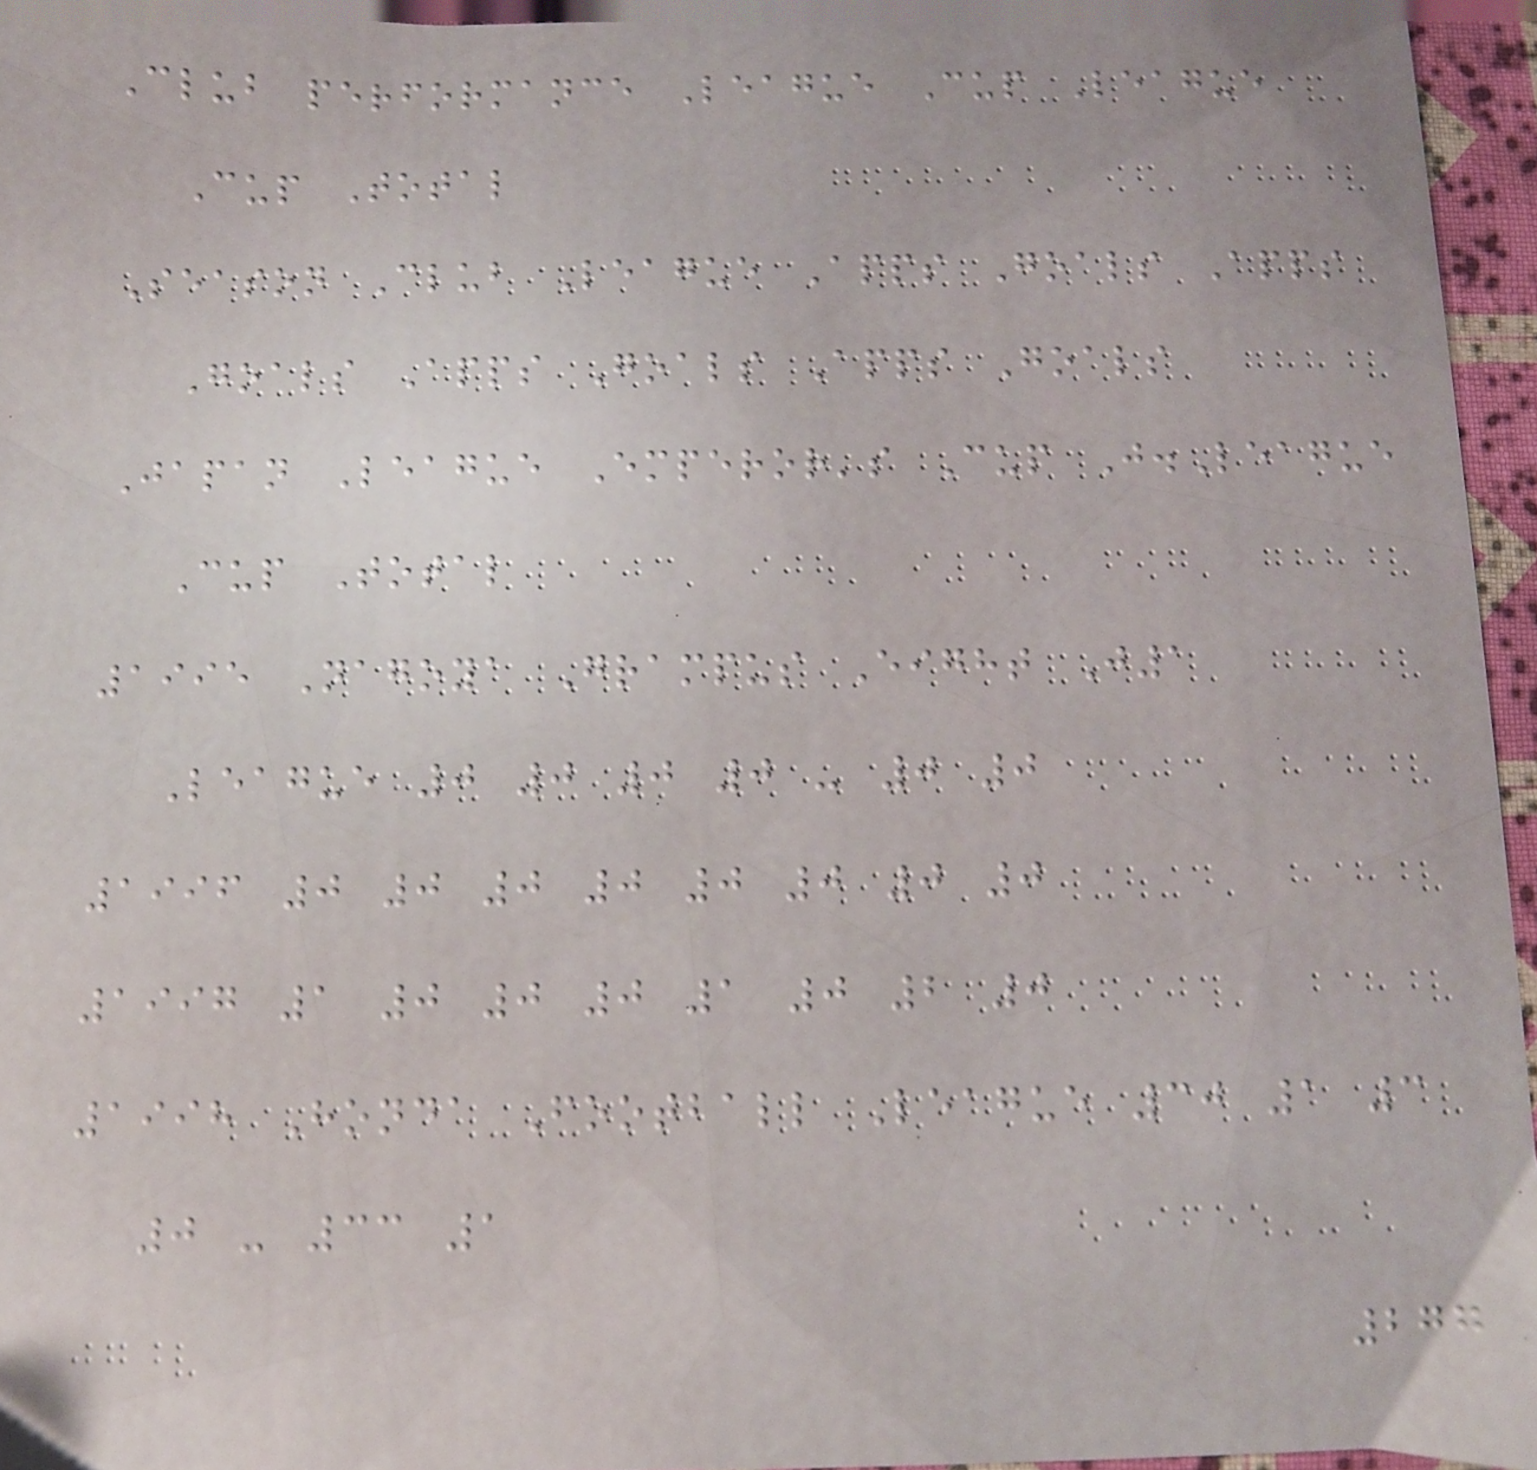Club performance League Cup League
Cup Total
Season Club League Apps Goals Apps
Goals Apps Goals Apps Goals
Japan League Emperor's Cup J.League
Cup Total
1995 Nagoya Grampus Eight J1
League 0 0 0 0 - 0 0
1996 0 0 0 0 0 0 0 0
1997 1 0 0 0 1 0 2 0
1998 Honda Football League 30 1 3
0 - 33 1
277
